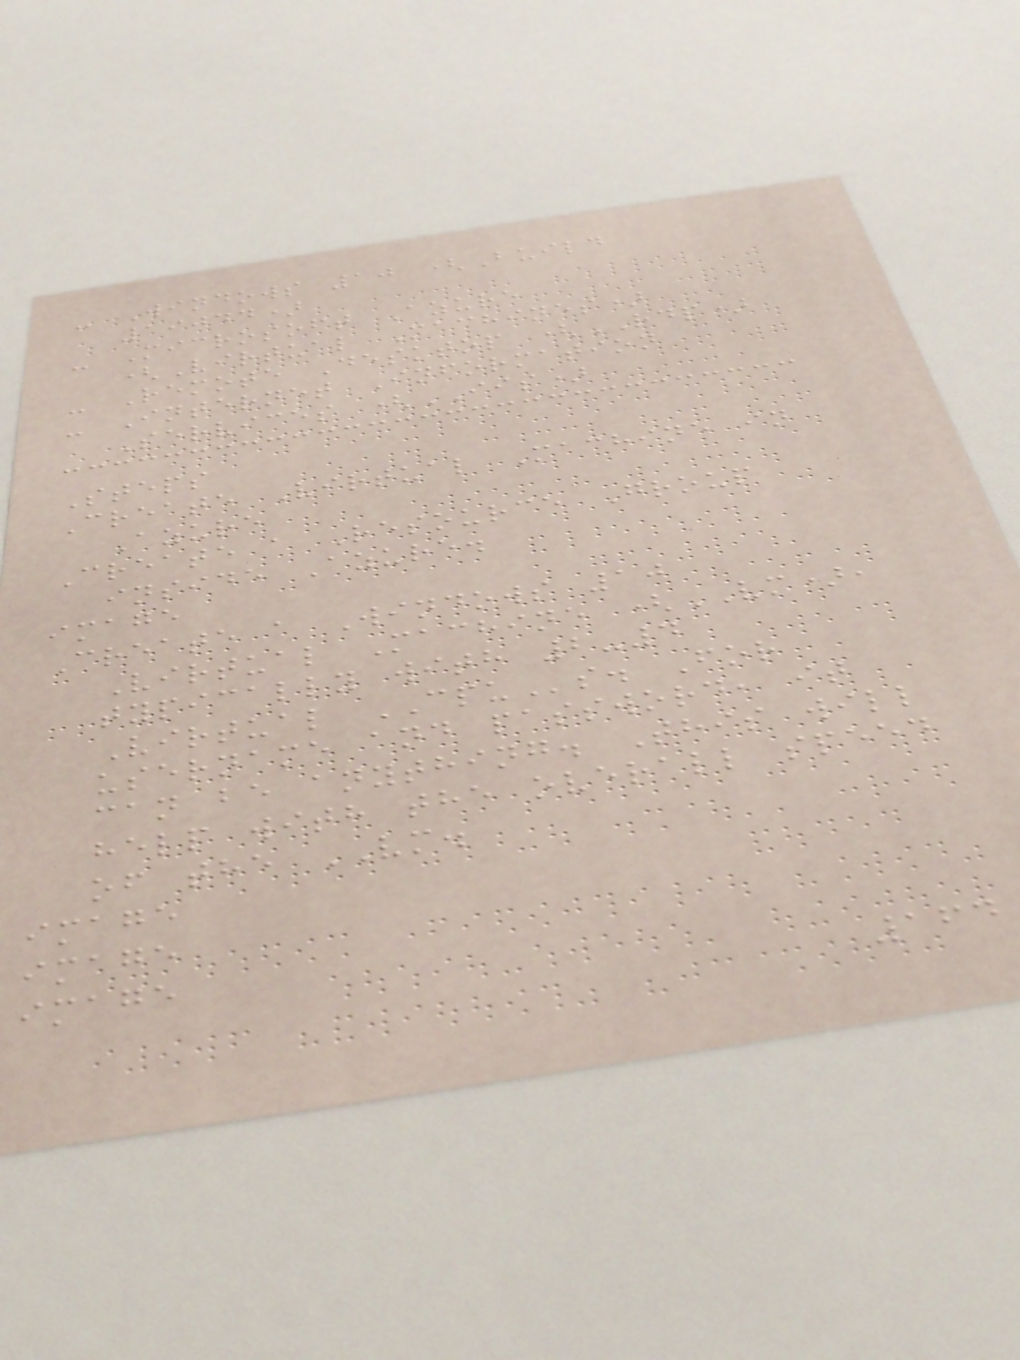- Windows 10 (Build
19044)
- Microsoft Azure
(Virtual Machines)
- Remote Desktop (RDP)
- Internet Information
Services (IIS)
Steps
Create Virtual Machine in
Azure
Create a Resource Group
inside Azure.
image
Create a Windows 10
Virtual Machine (VM),
typically with 2-4
Virtual CPUs. For
username and password, it
can be anything. This will
help with the overall speed
of the VM.
image
image
image
164
